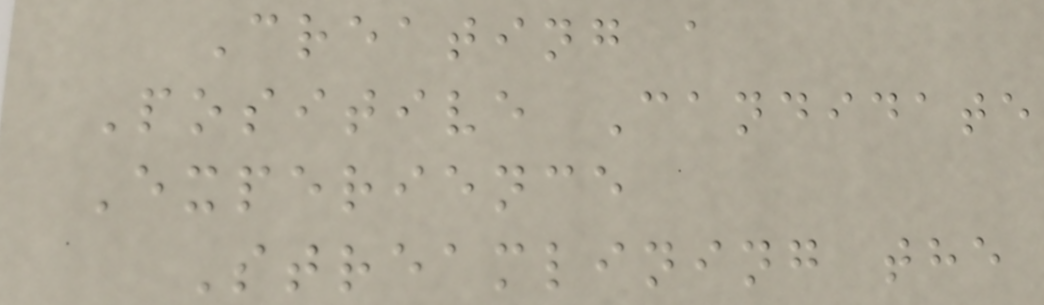Creating a
Positive Candidate
Experience
Streamlining the
